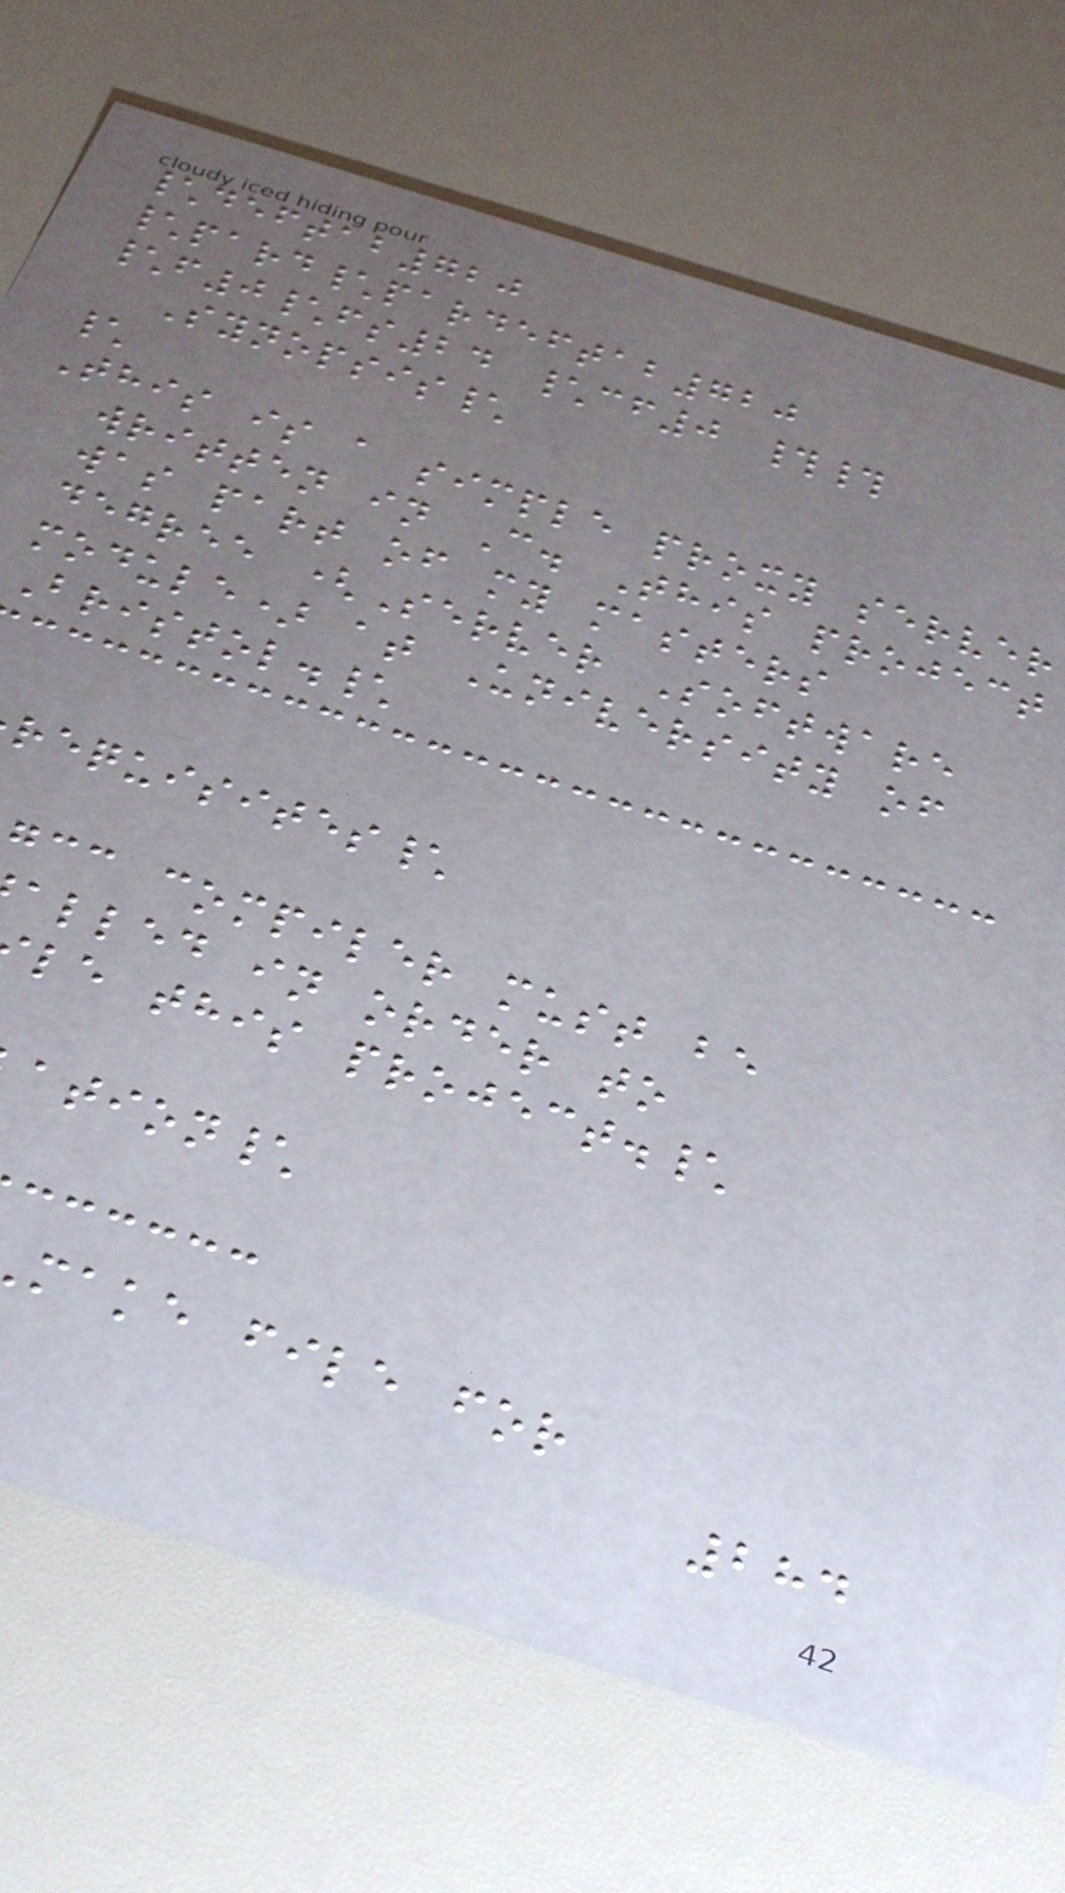\deftab720
\pard\pardeftab720
\f0\fs24 \cf0 ##
Synopsis\
\
This is a simple proxy server
written in C. This project
was part of my masters
degree (Server Software
module) at University of
Bristol.\
requisites\
gcc compiler must be
alled in order to
le this project.\
ation\
make file for
284
